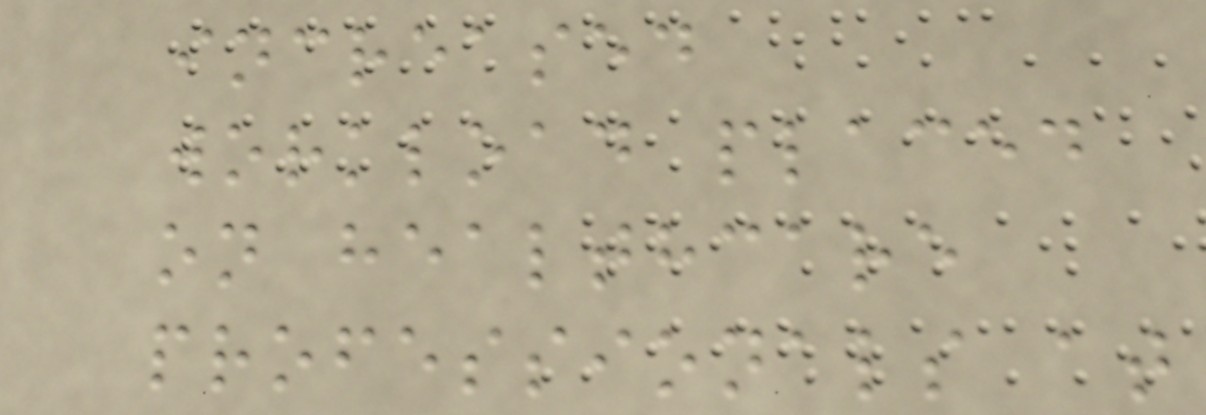increased
workload placed
on healthcare
professionals at
